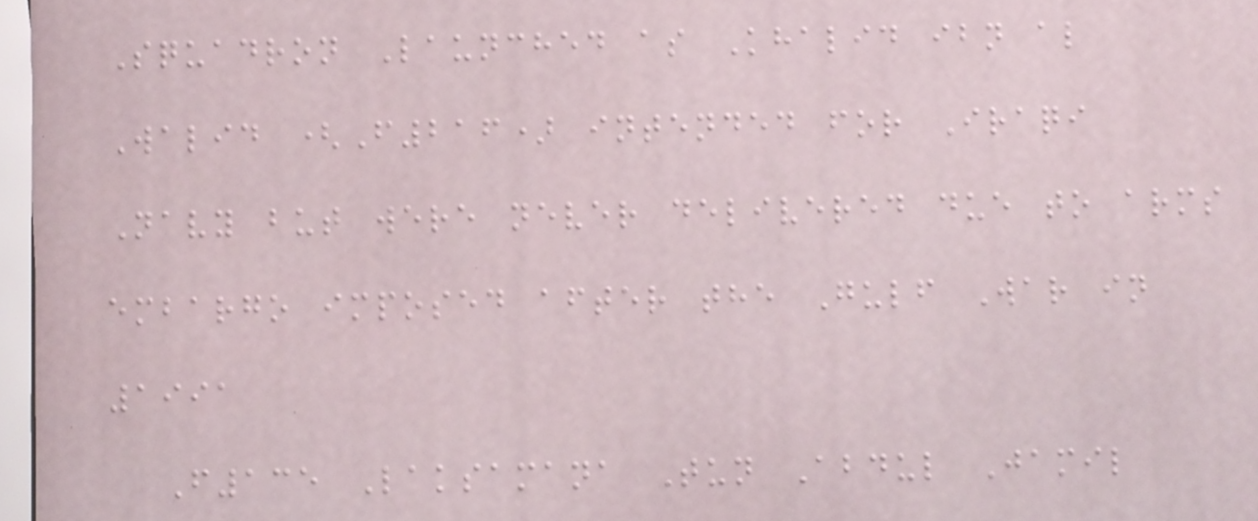Squadron Launched as Khalid ibn al
Walid (F216) intended for Iraqi
Navy but were never delivered due to arms
embargo imposed after the Gulf War in
1991
F135 Laksamana Tun Abdul Jamil
